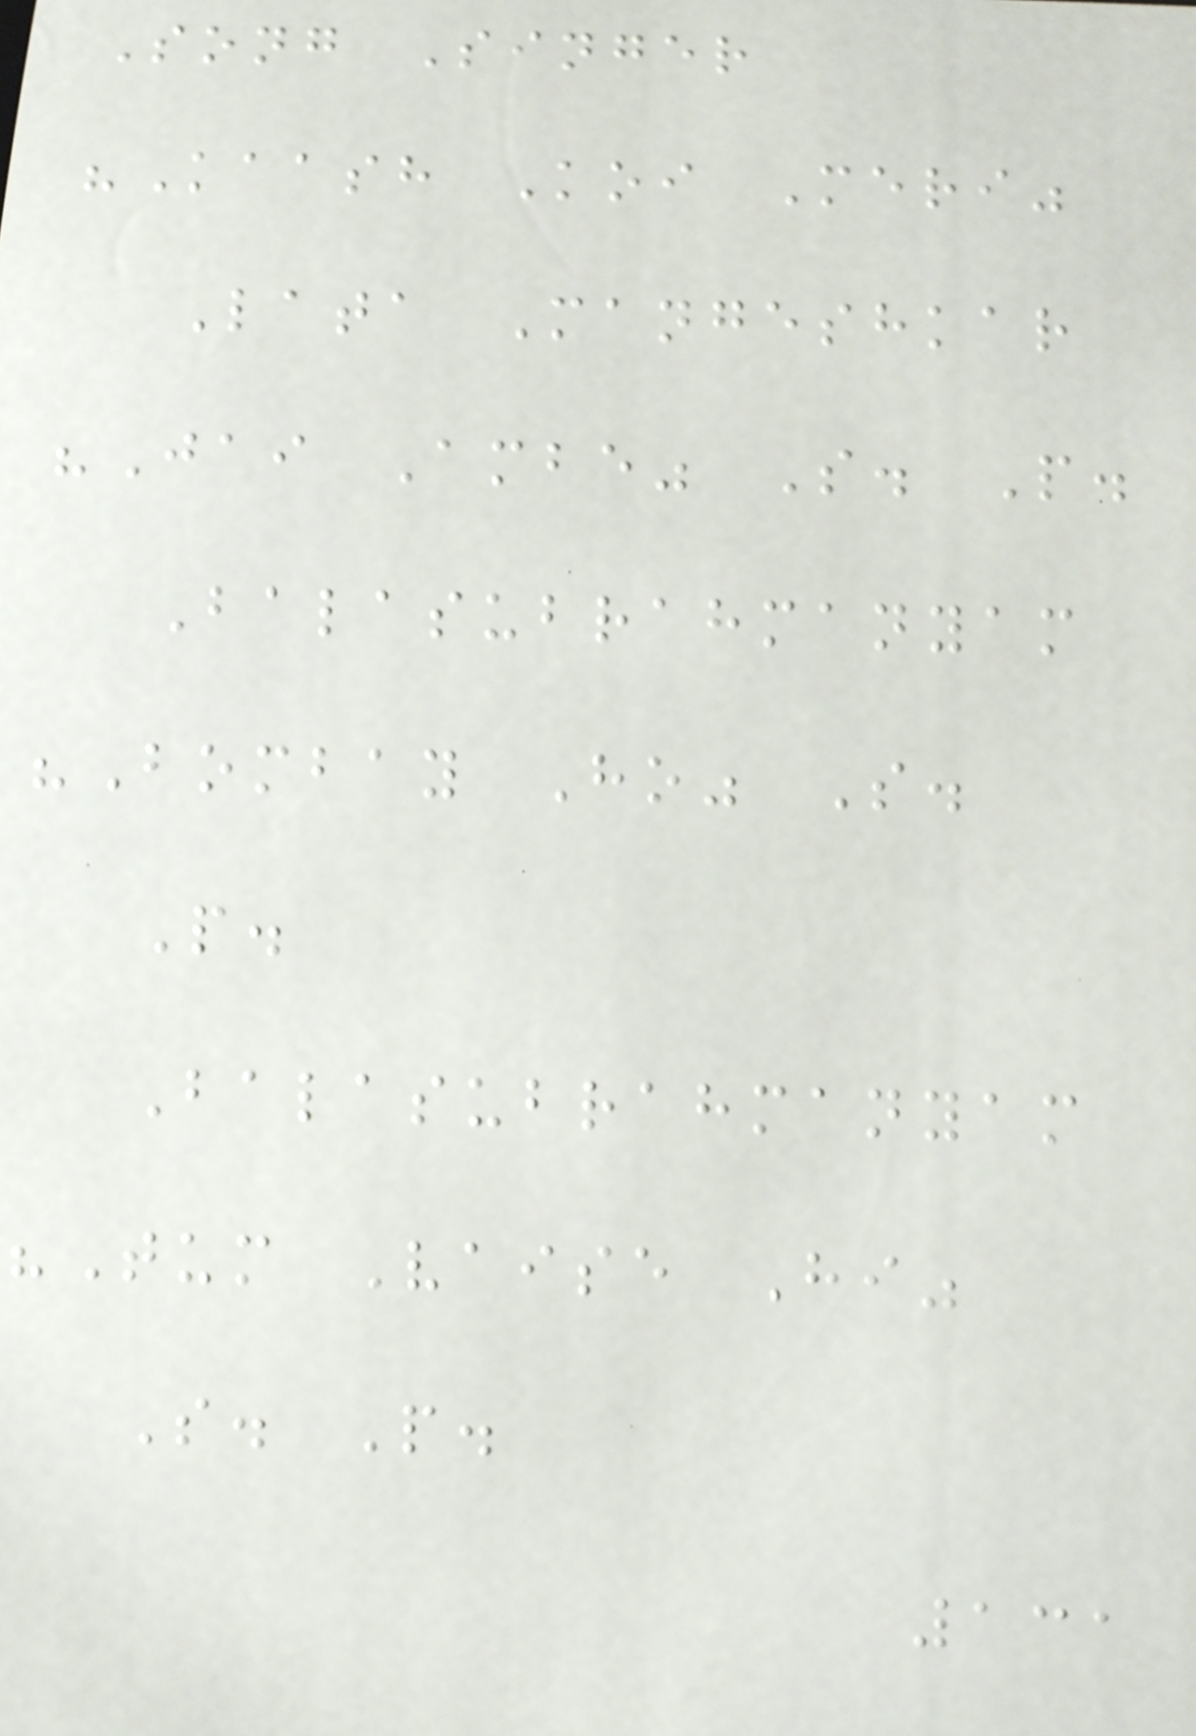Song Singer
"Kaash Koi Meri"
Lata Mangeshkar
"Jai Ambe" S. P.
Balasubrahmanyam
"Bombay Ho" S.
P.
Balasubrahmanyam
"Tum Vaise Hi"
S. P.
131
